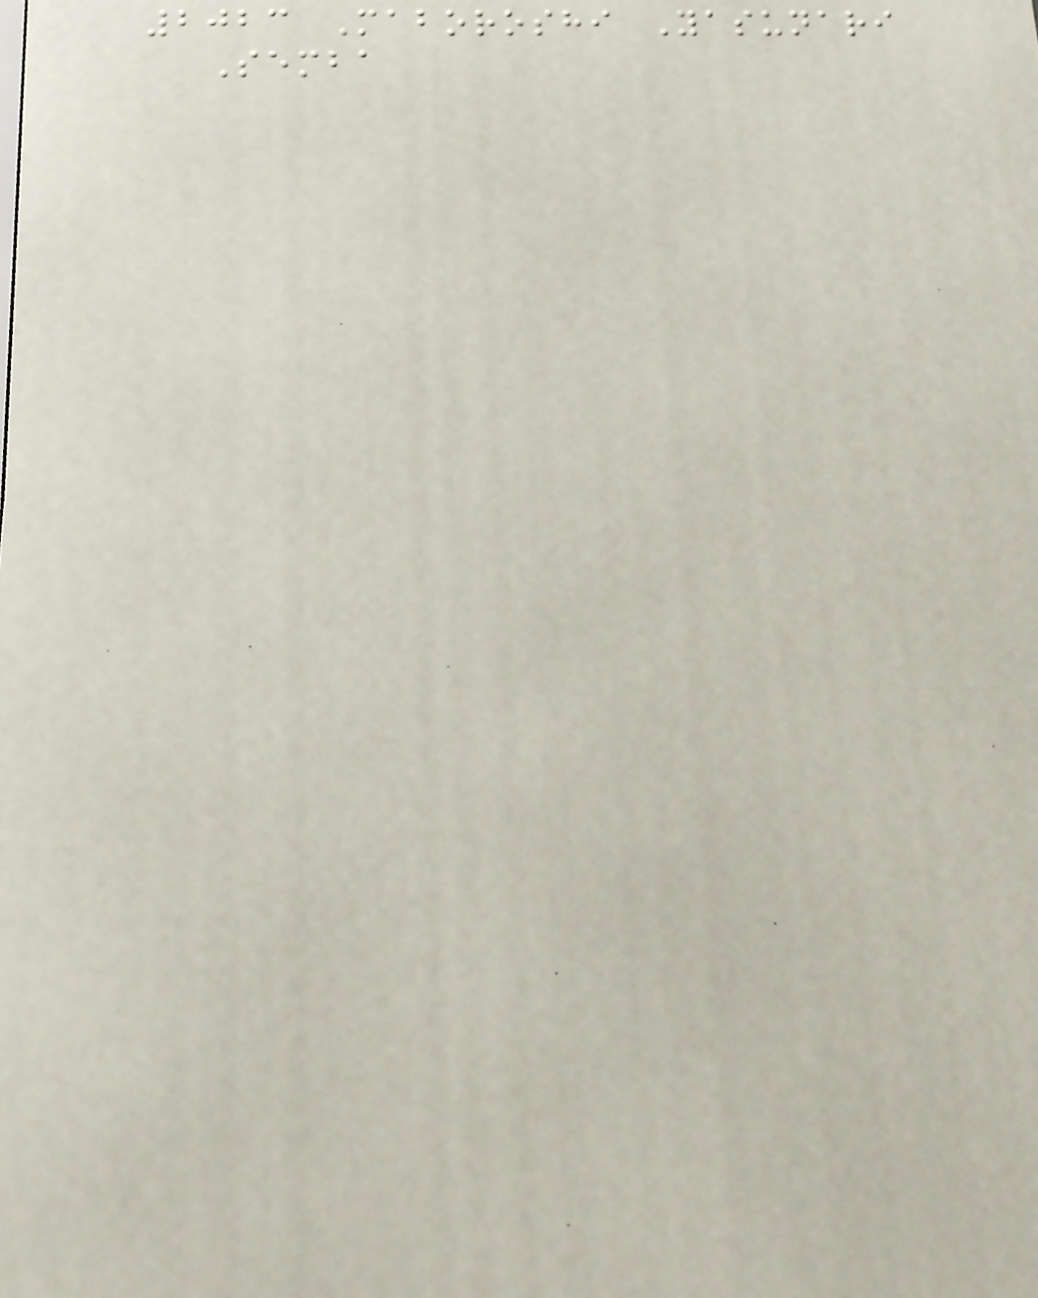2023 Maboroshi Yasunari
Semba
